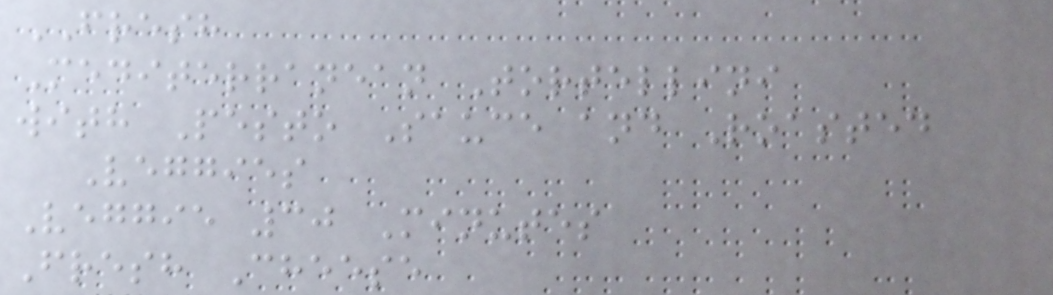FRESH
Mediterranean Tortellini
with Pesto Sauce and Roasted
Veggies
Veggie 30 Minutes
Fresh Cheese
